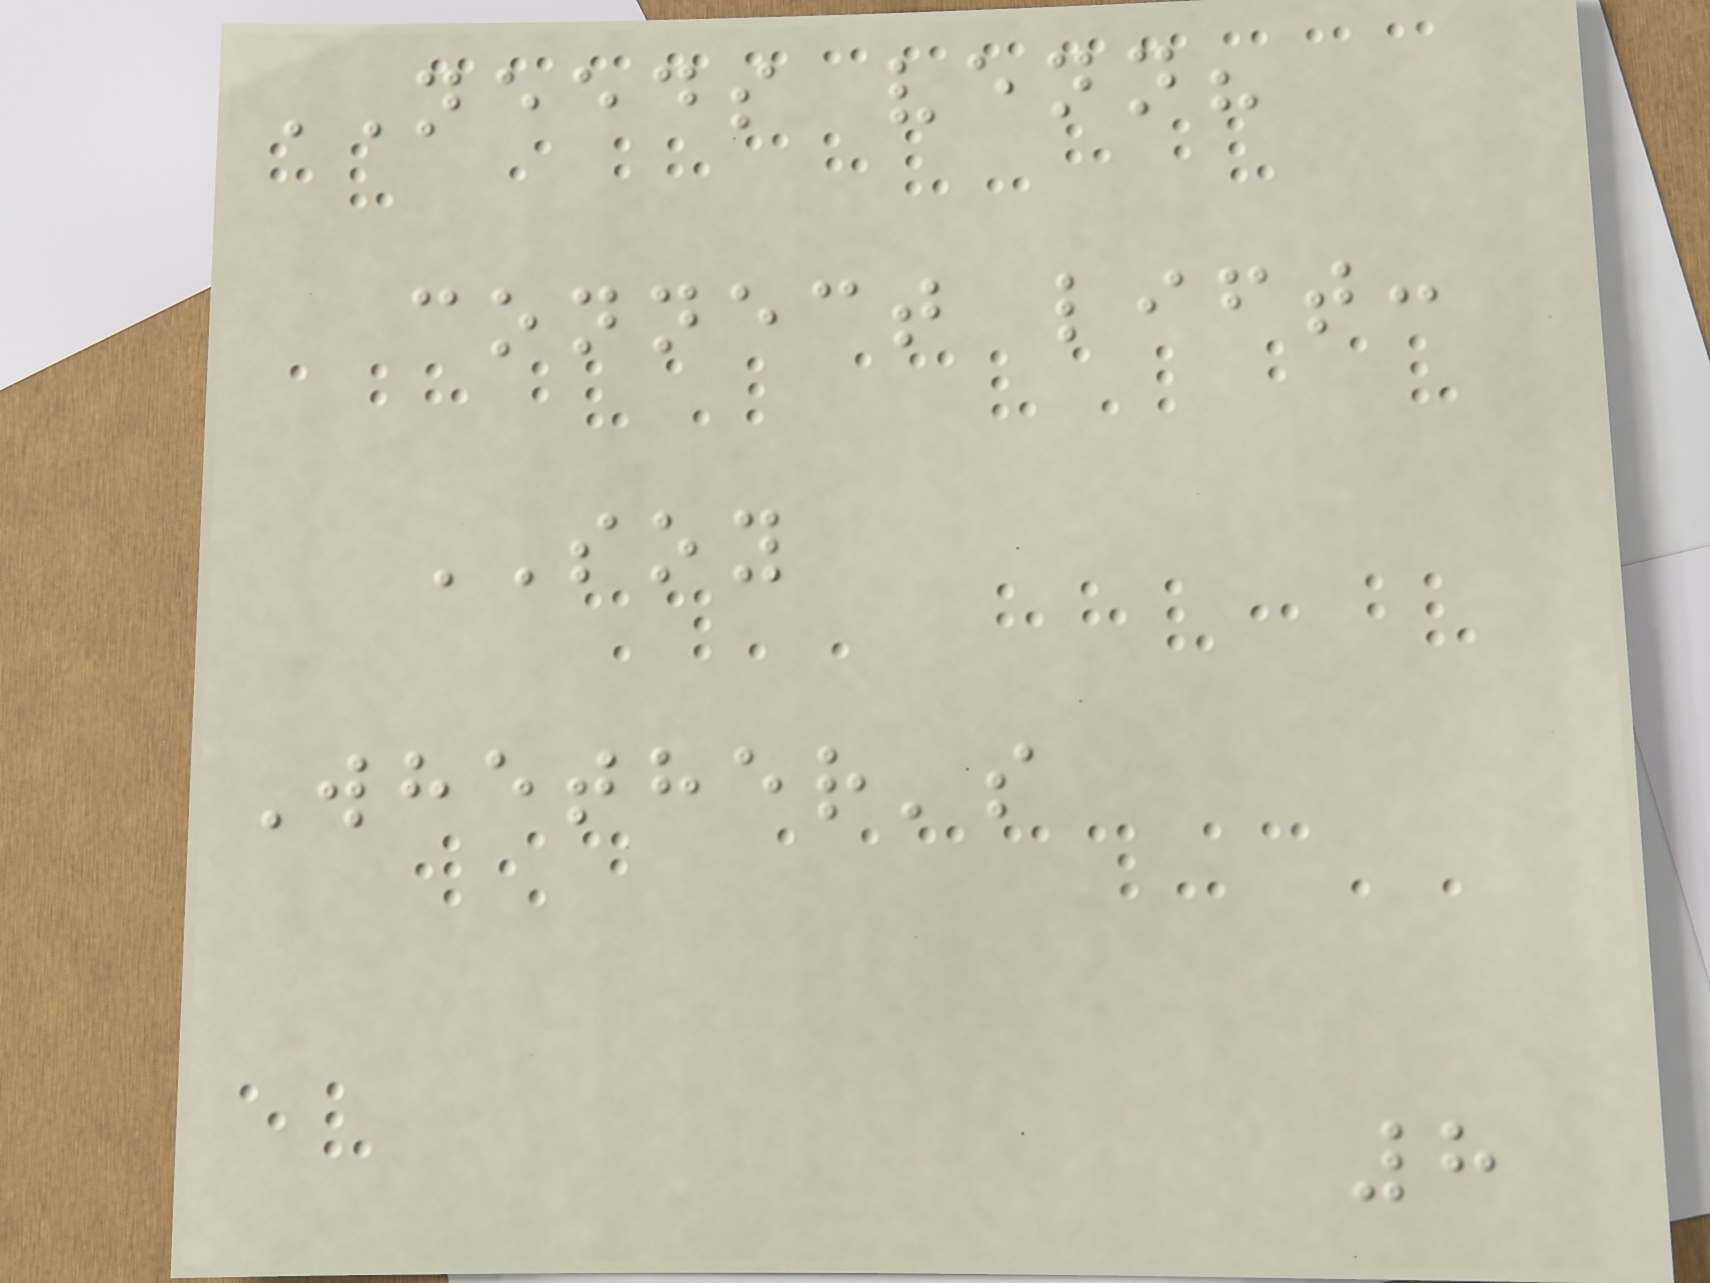NEEDS venn?
connect lift:
SOY
Whether's
8
